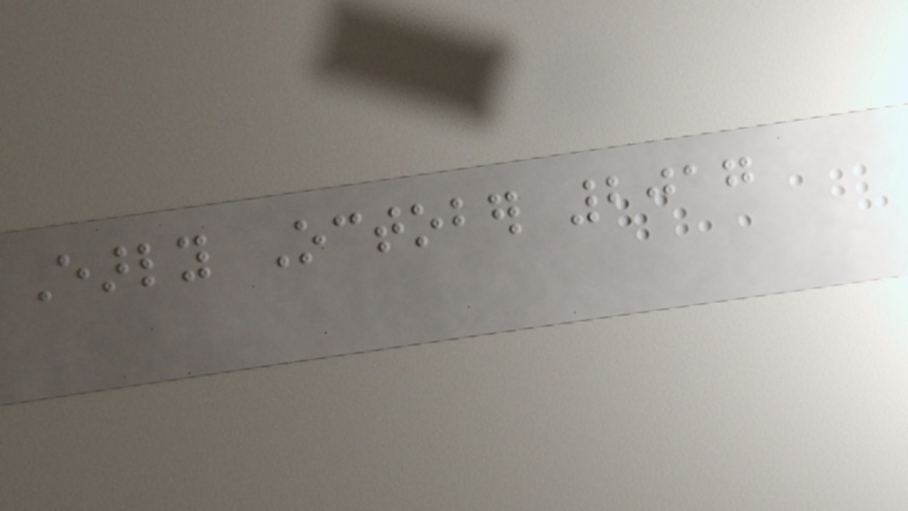Early October 2017
